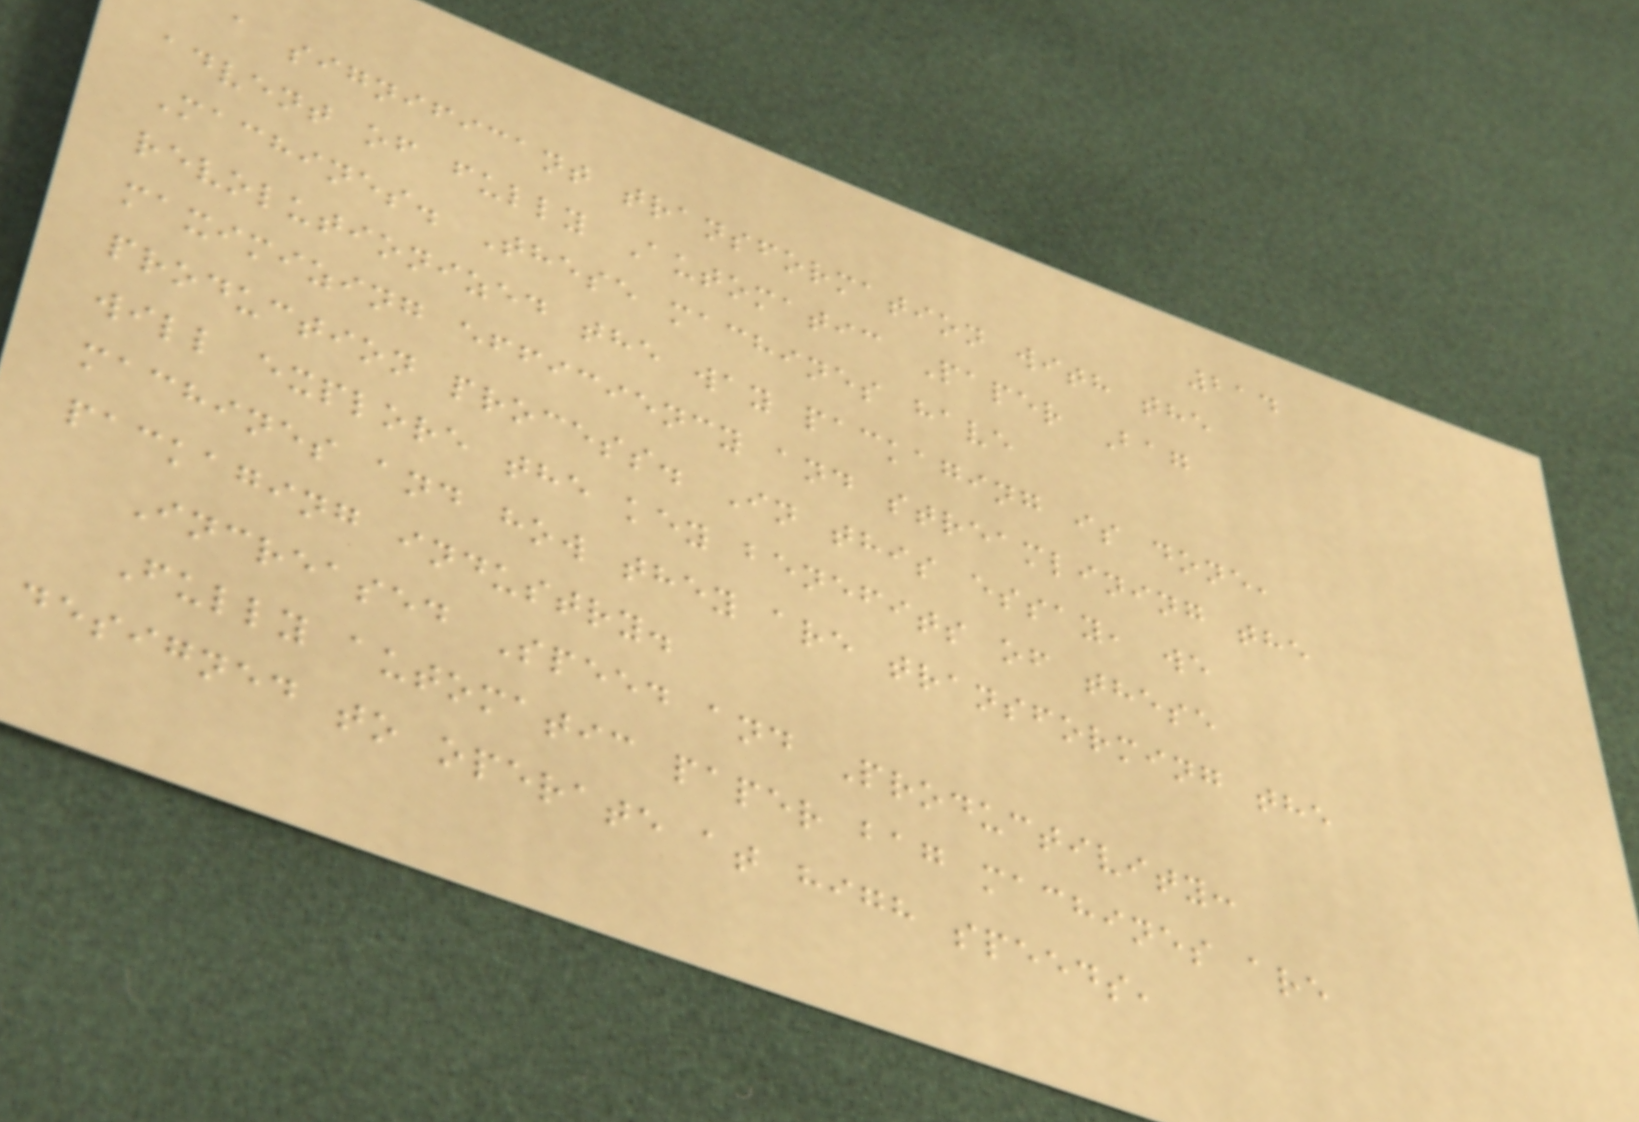214
a significant transformation with the
advent of fully Automatic Paper Bag
Machines. These machines have
revolutionized the way packaging is done,
maximizing efficiency and streamlining the
production process. In this essay, we
will explore the key benefits of these
machines and how they are transforming the
packaging industry.
Increased Speed and Productivity:
Fully automatic paper bag machines are
designed to operate at high speeds,
